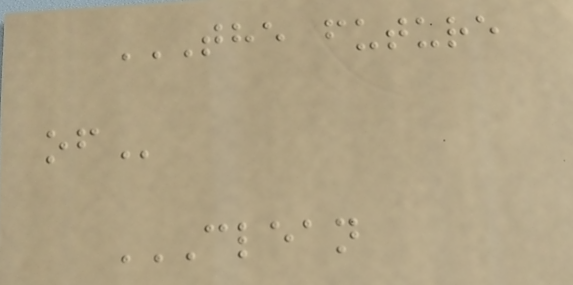THE FUTURE
OF
CLEAN
